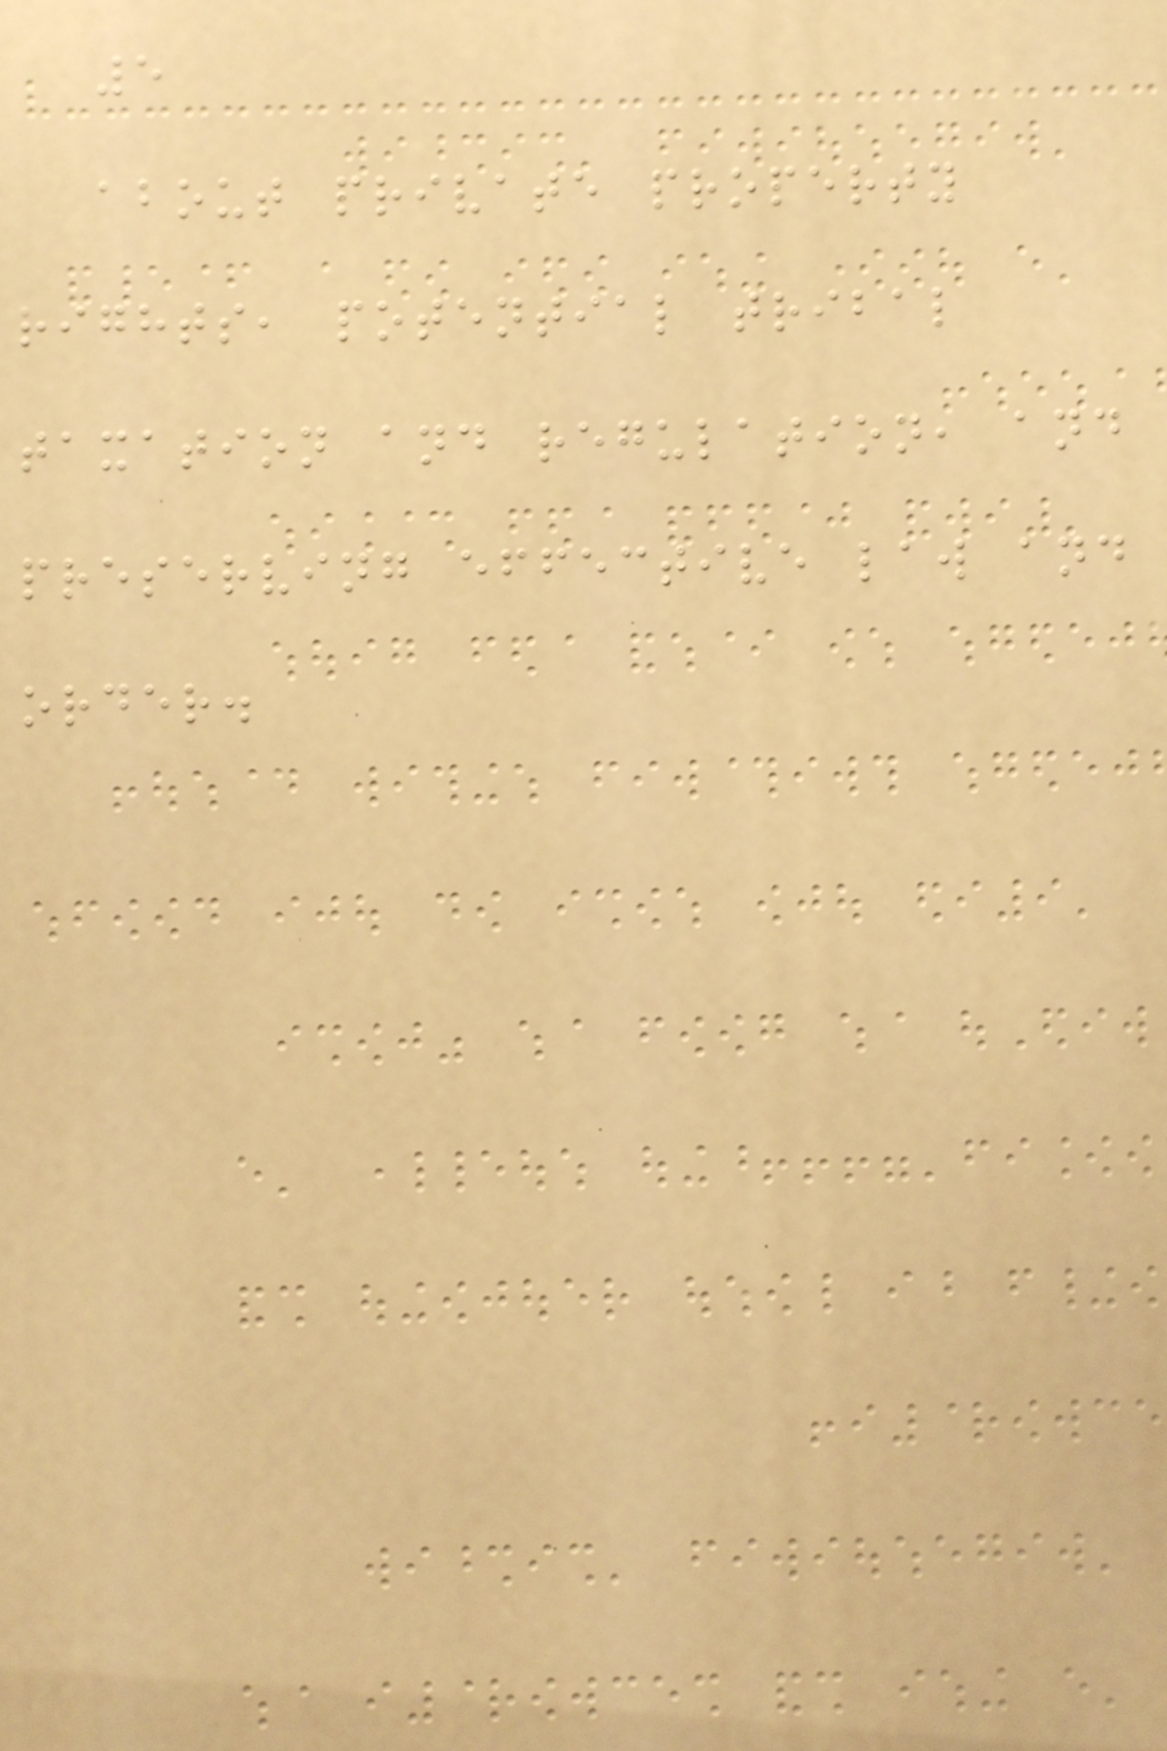5
about private property
rights, potential tribal
taxation and regulation, and
preserving effective law and
order.
